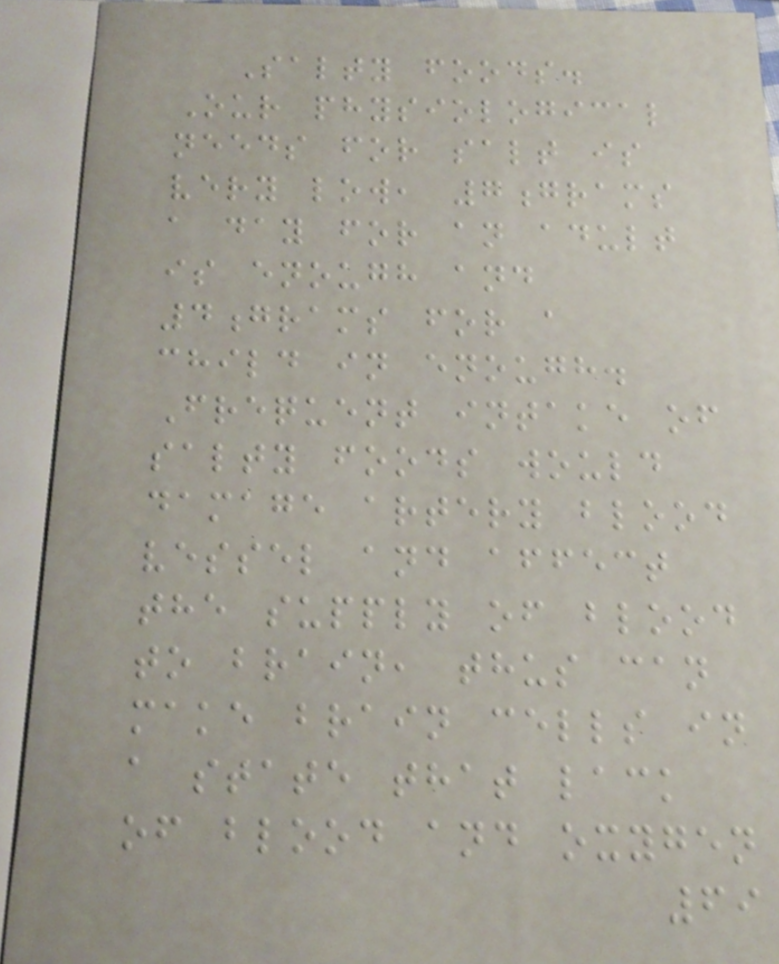Salty foods.
Our physiological
needs for salt is
very low, 7grams
a day for an adult
is enough and
4grams for a
child in enough.
Frequent intake of
salty foods would
damage artery blood
vessel and affect
the supply of blood
to brain, thus can
make brain cells in
a state that lack
of blood and oxygen
69
